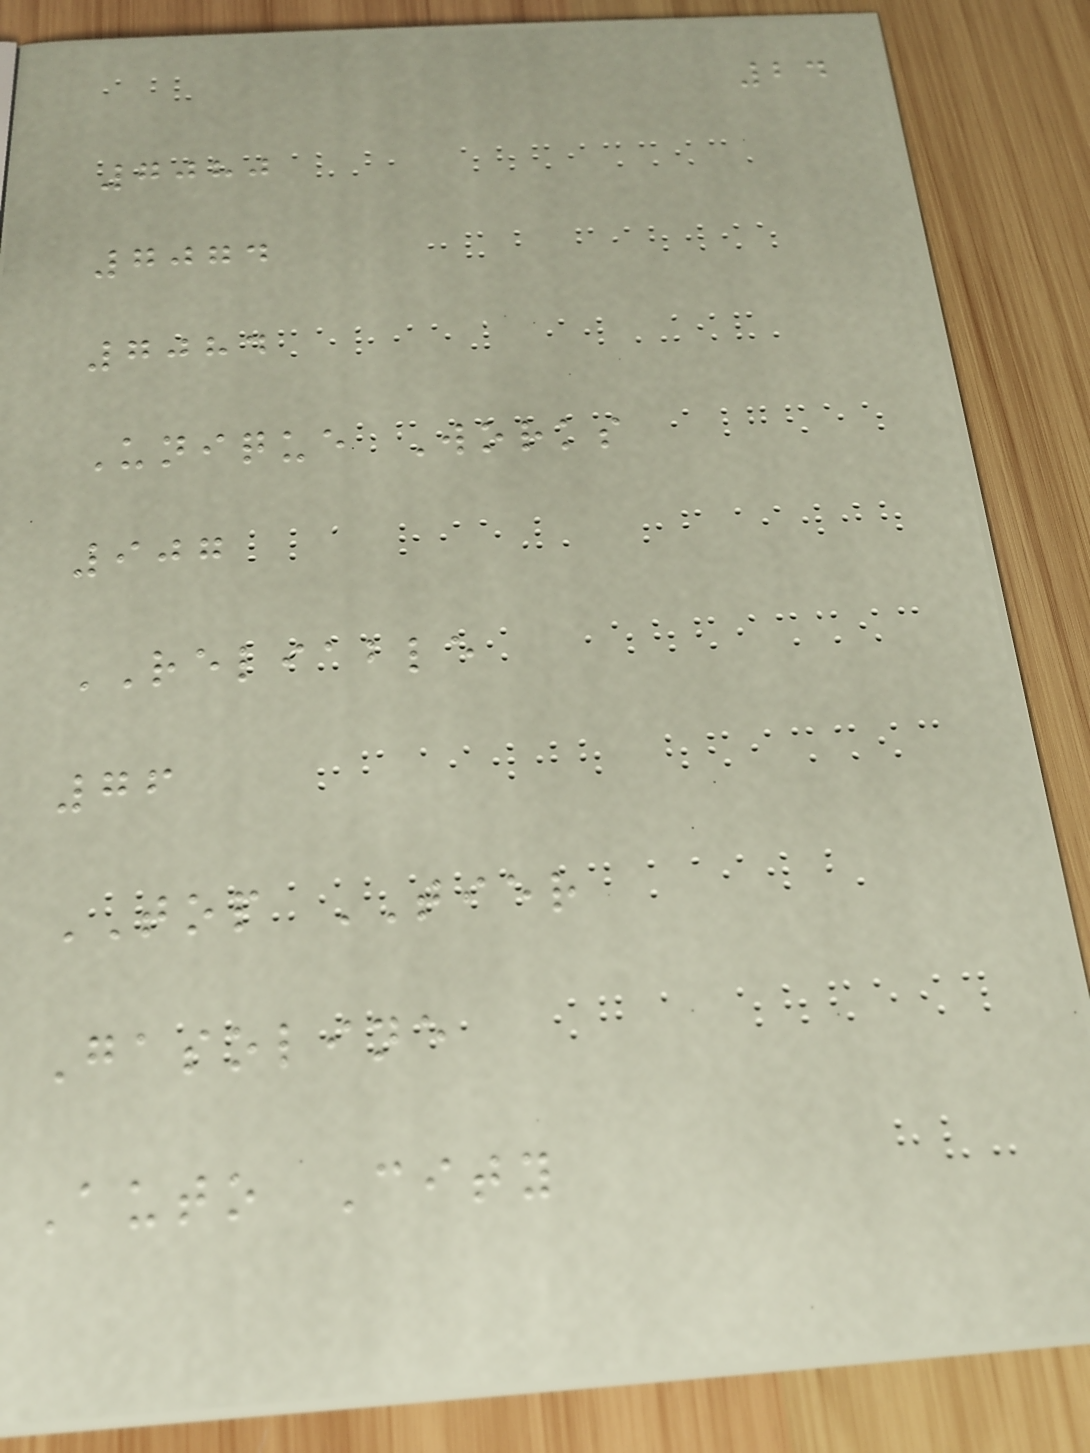24
7080
7074
7084
Unique Works
907
RELIABLE
76
TOP TIER
Gasoline
Auto City
